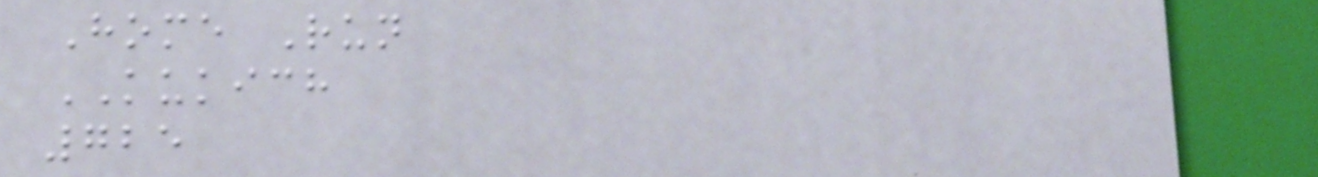Home Run
KUKICH
725
